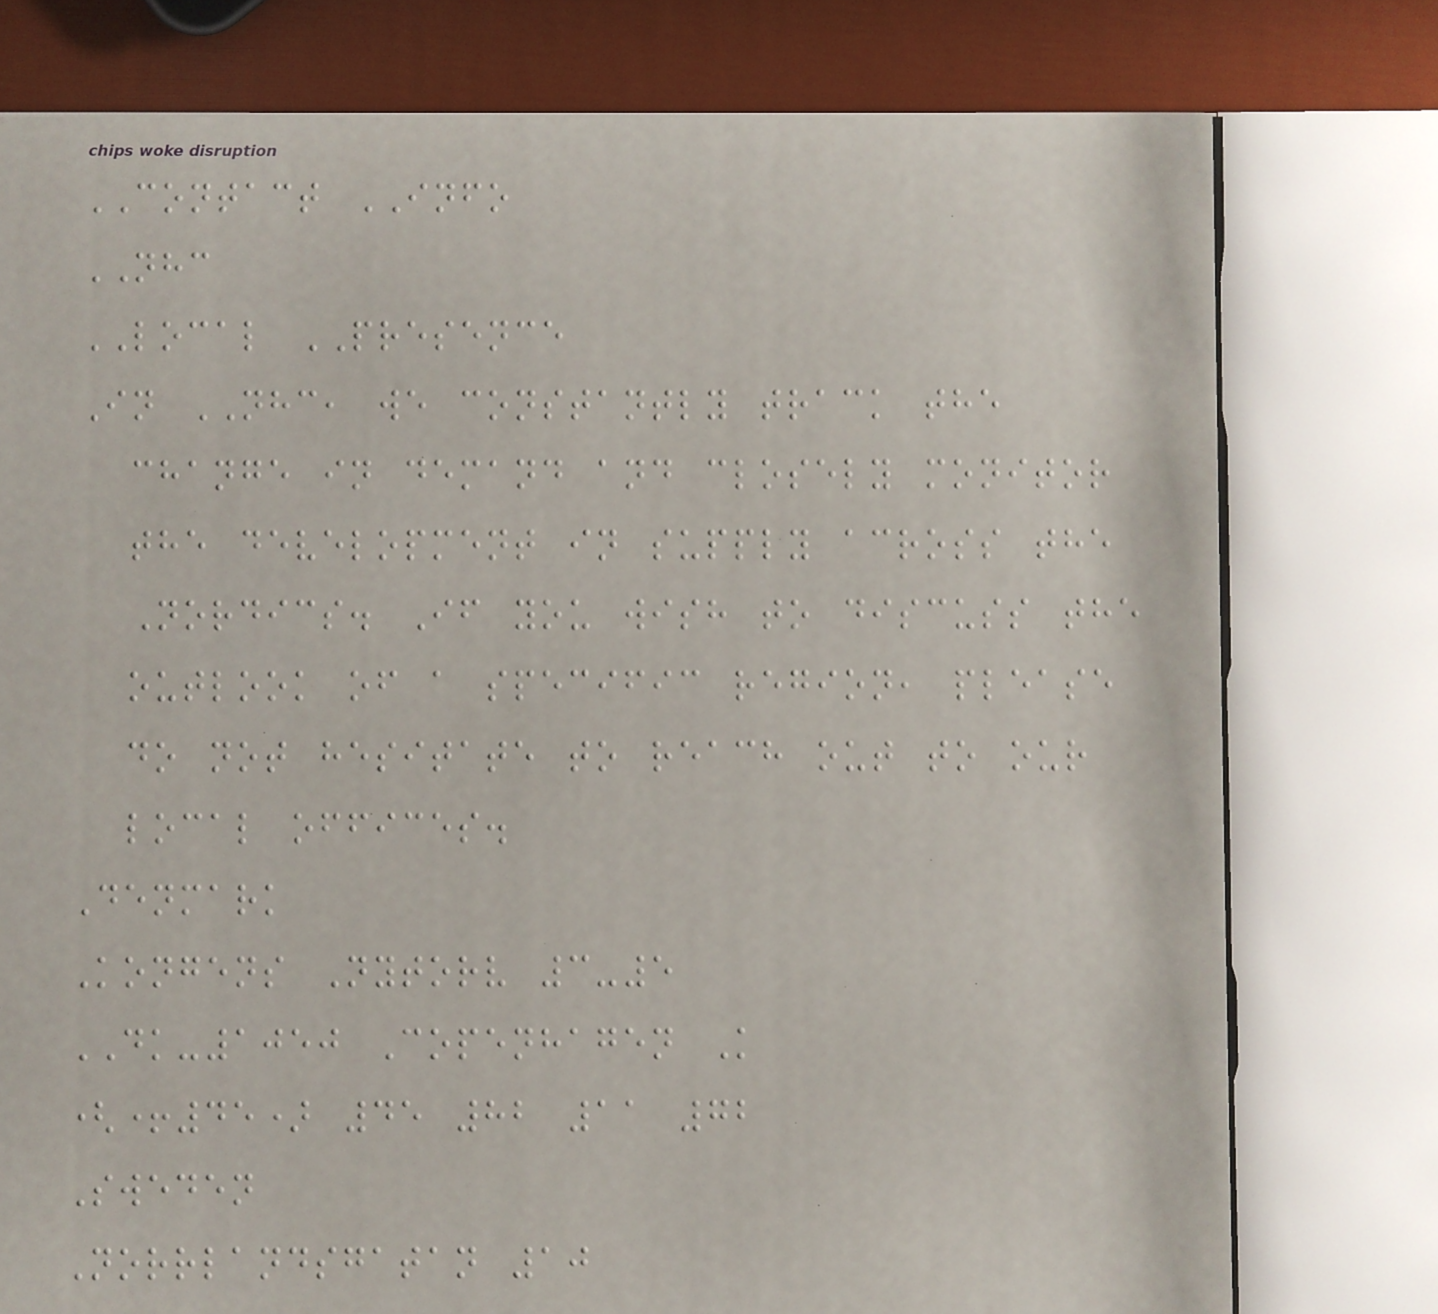CONTACT INFO
NHC
LOCAL PRESENCE
In NHC, we constantly track the
change in demand and closely monitor
the development in supply across the
Nordics. If you wish to discuss the
outlook of a specific region, please
do not hesitate to reach out to our
local offices.
Denmark
Kongens Nytorv 3-5
DK-1050 Copenhagen K
(+45) 45 82 11 72
Sweden
Norrlandsgatan 10
